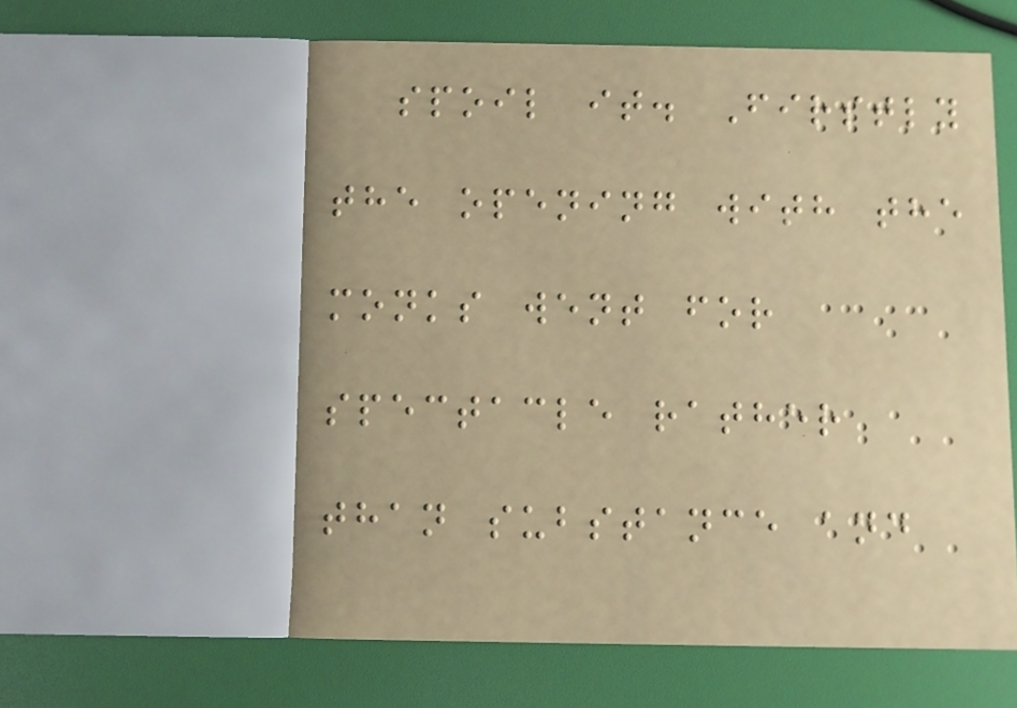spoil it. Firstly
the opening with the
monks went for
spectacle rather
than substance and
